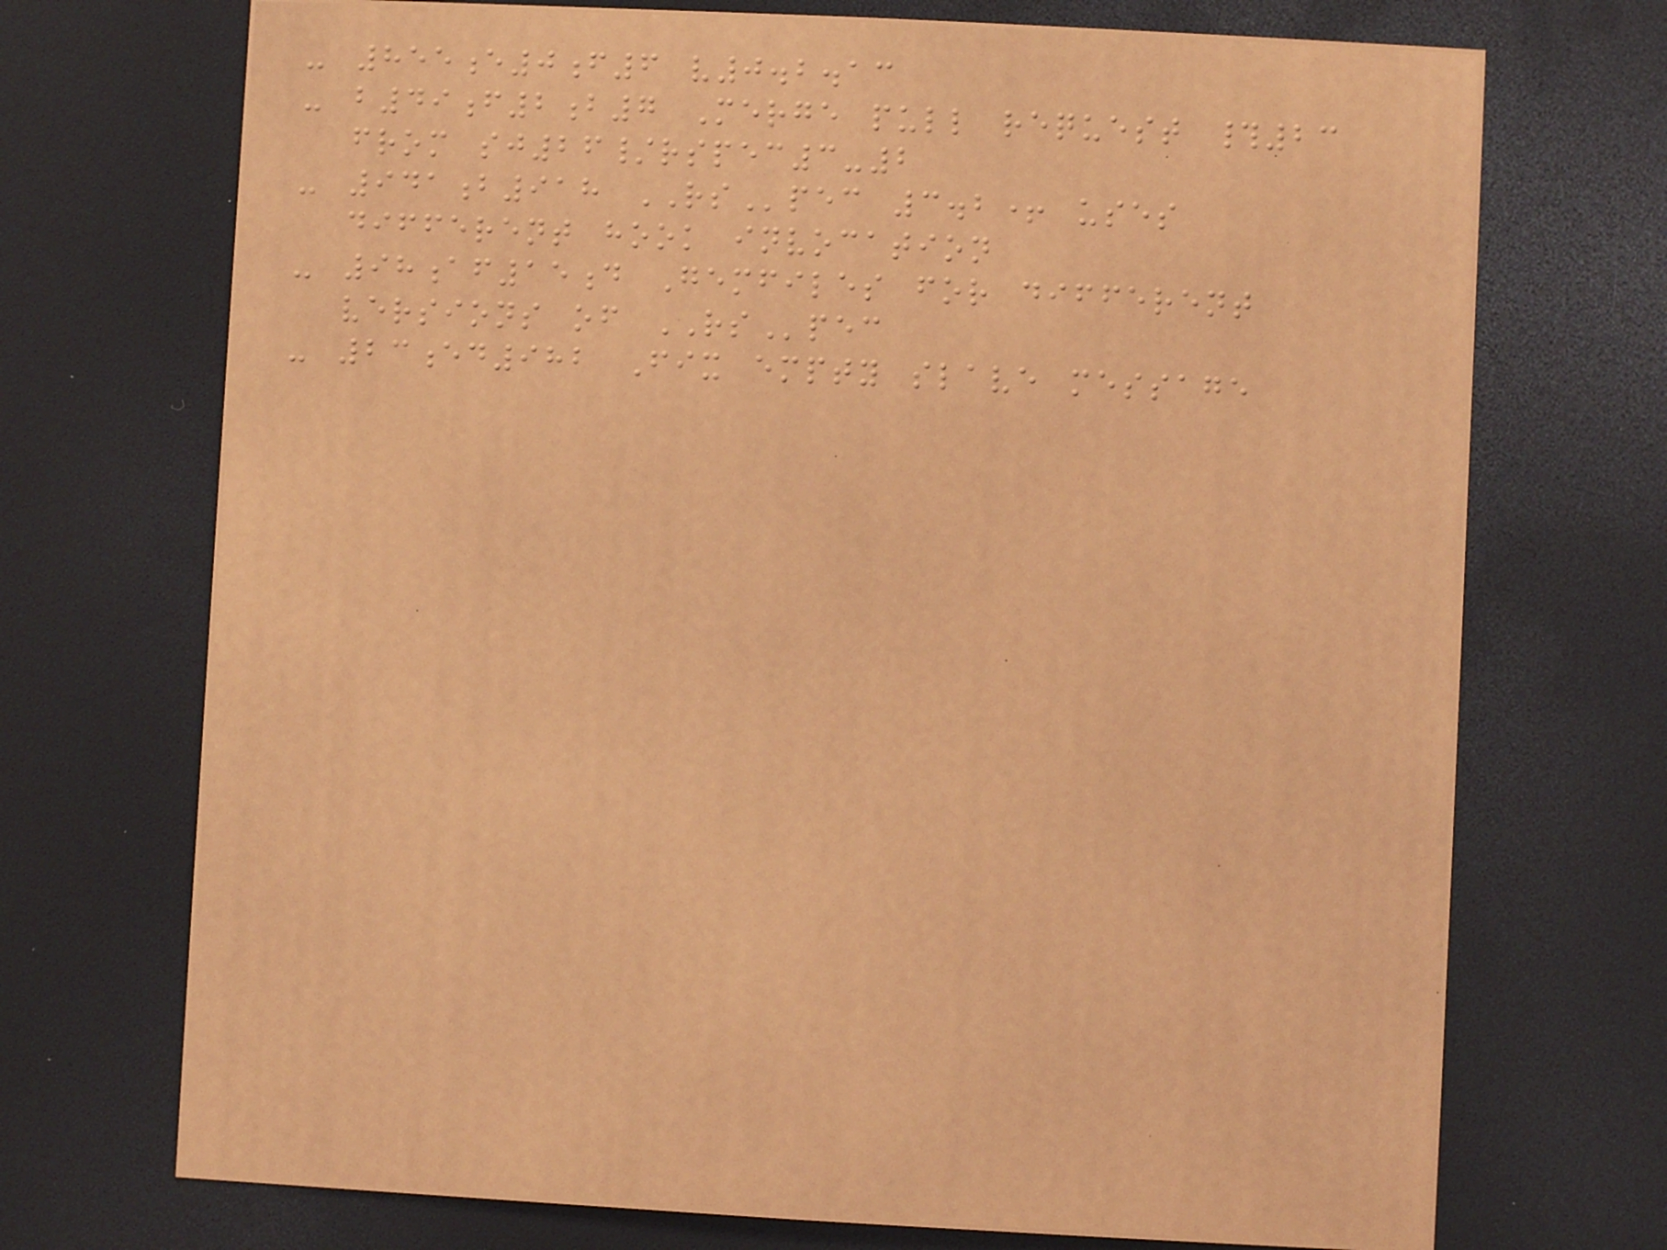- 855e0f6 v0.2.13
- b49f2b7 Merge pull request #23
from sj26/rspec3-2
- 941b918 RSpec 3.2+ uses
different hook invocation
- 98af15d Gemfiles for different
versions of RSpec
- 23ed982 Fix empty slave message
